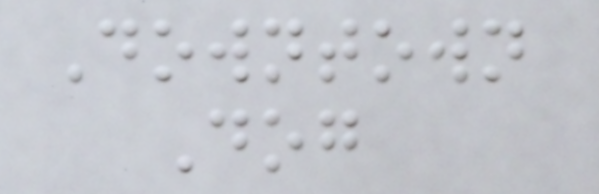Downtown
Dog
